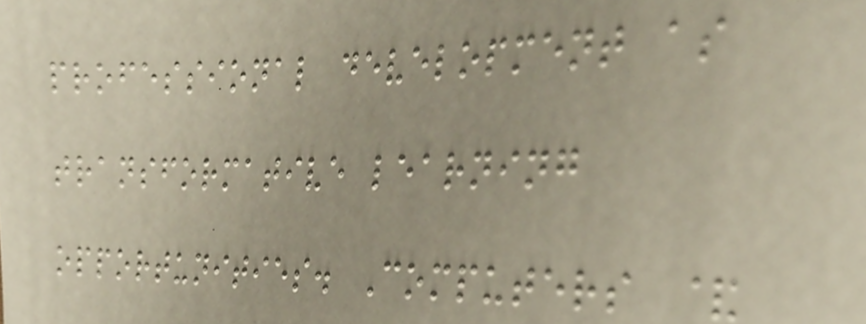professional development as
transformative learning
opportunities. Computers &
